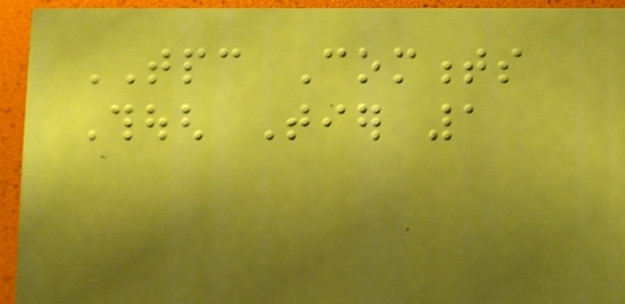TPC Comments
Though Tier 1
